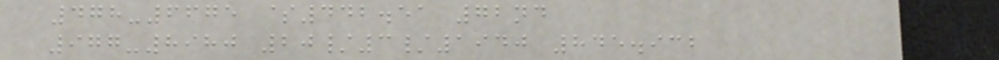478-6675 $442.51 72nd
977-8980 20/3/1940 845.932
